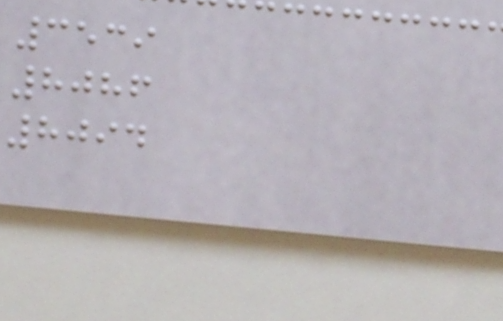3539
8086
8094
